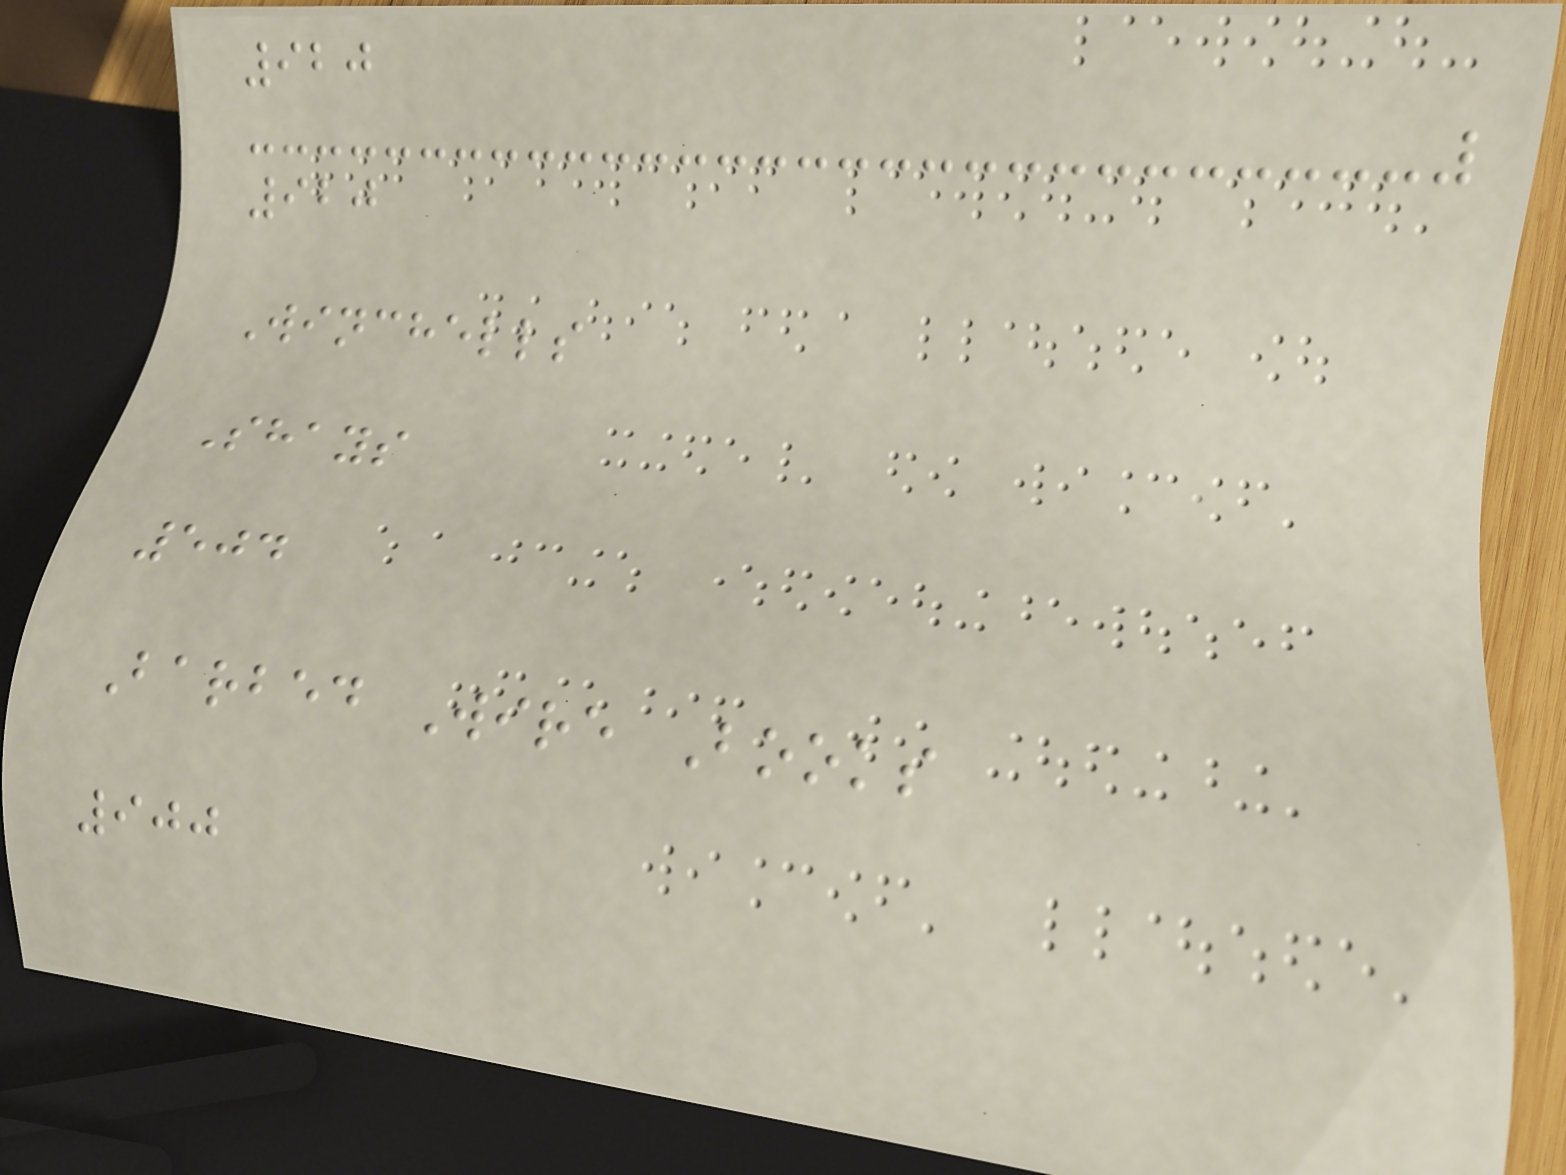920
920
Winchells
Shays
504
Barbed Wire Books
900
